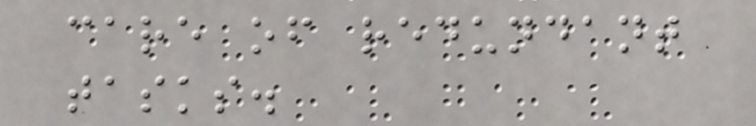care of redundant
tasks.
